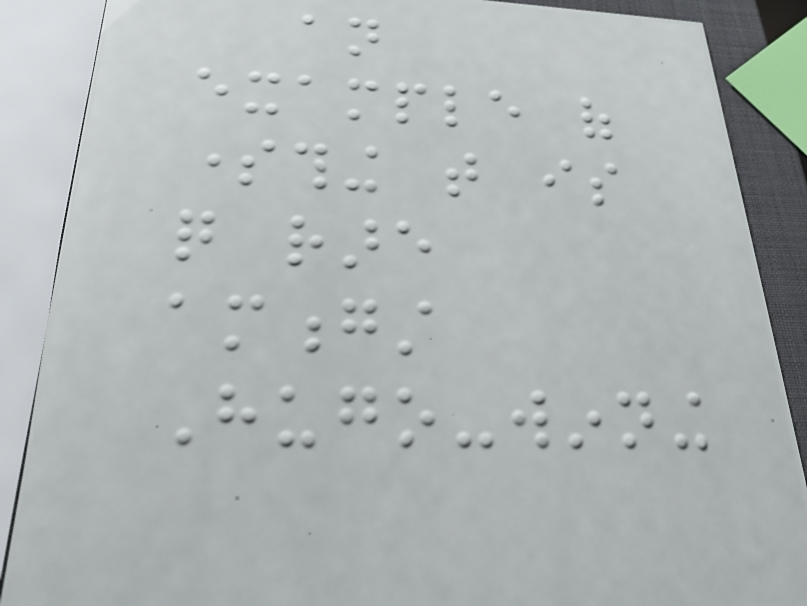an
example of
something that is
quite rare
amongst
Hugo-winning
